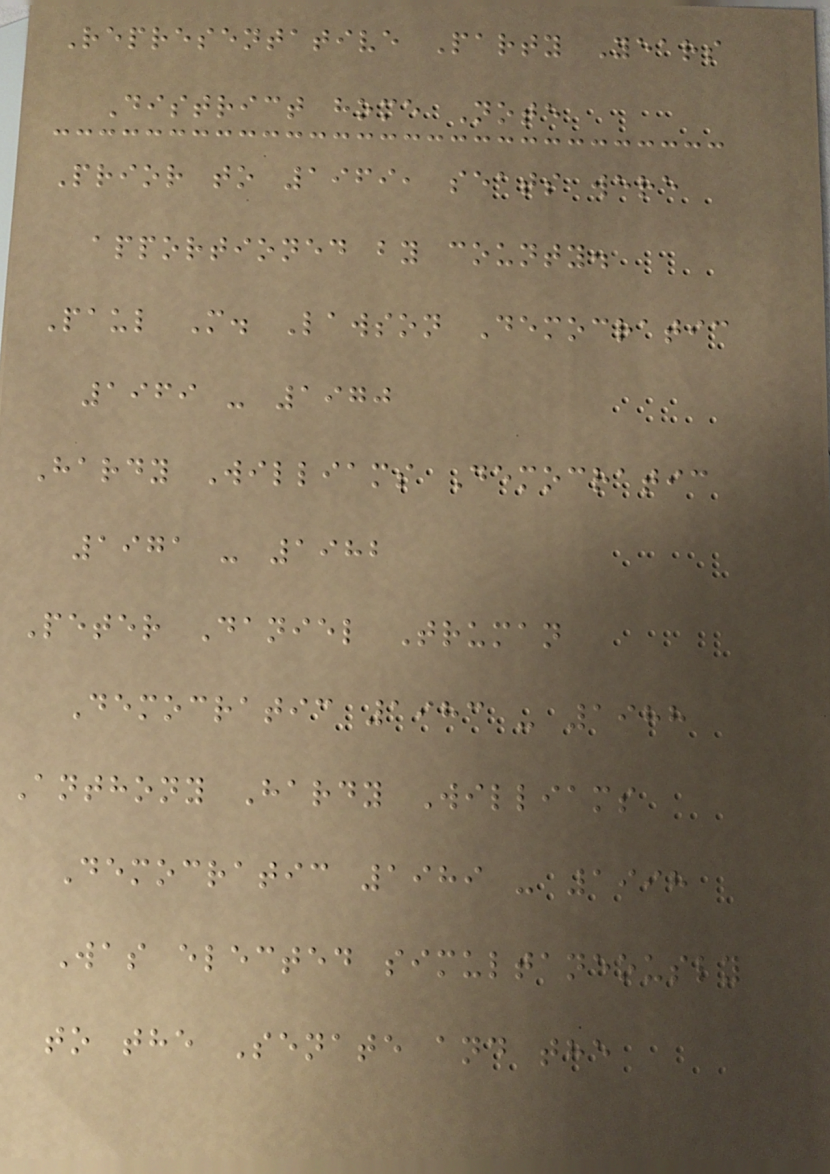Representative Party Years
District home Note
Prior to 1969, seats were
apportioned by county.
Paul M. Lawson Democratic
1969 - 1970
Hardy Williams Democratic
1971 - 1982
Peter Daniel Truman
Democratic 1983 - 1988
Anthony Hardy Williams
Democratic 1989 - 1998
Was elected simultaneously
to the Senate and the
